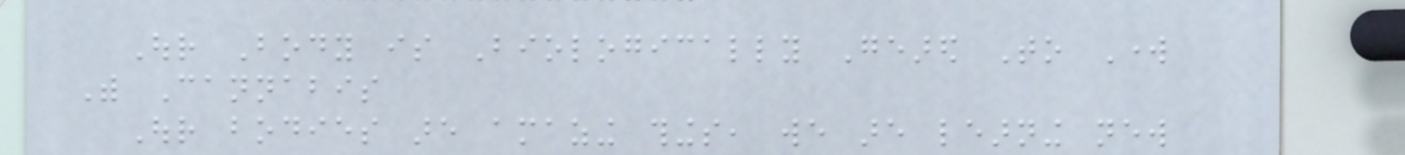Our Body is Biologically Geared To Work
With Cannabis
Our bodies are amazing things, we are learning new
